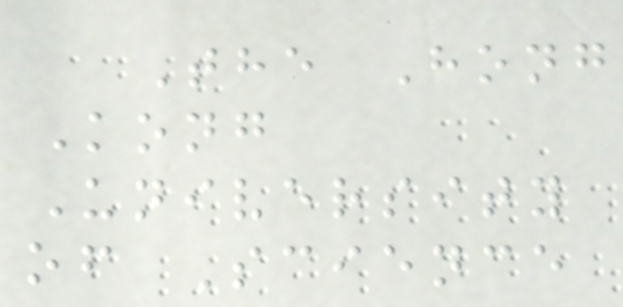The Hong
Kong
University
of Science
